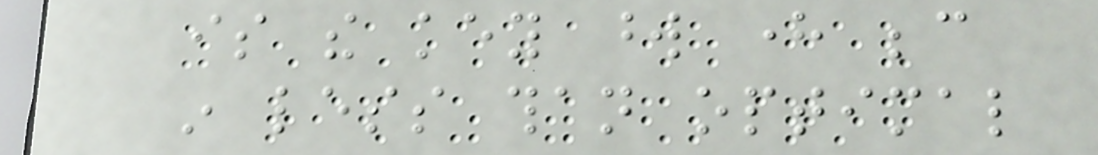is the key word here because
in less than optimal
